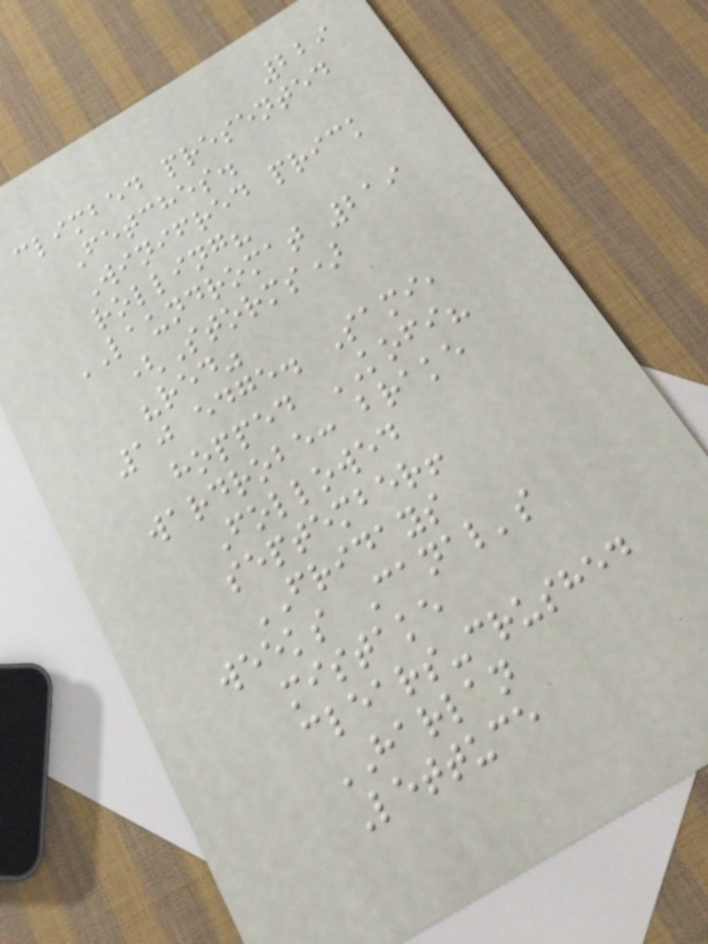229
climbed presented
Fetches.
Winifred prick
rolling?
LAUNDROMAT 219
(Storms)
"red"
10 edge. Sami,
hopped KOFI?
wardrobe: brake
Followed
september!
FRIDAYS
weeks Canal's
mistake
clears-crushed
HARLAN
Lettuce
